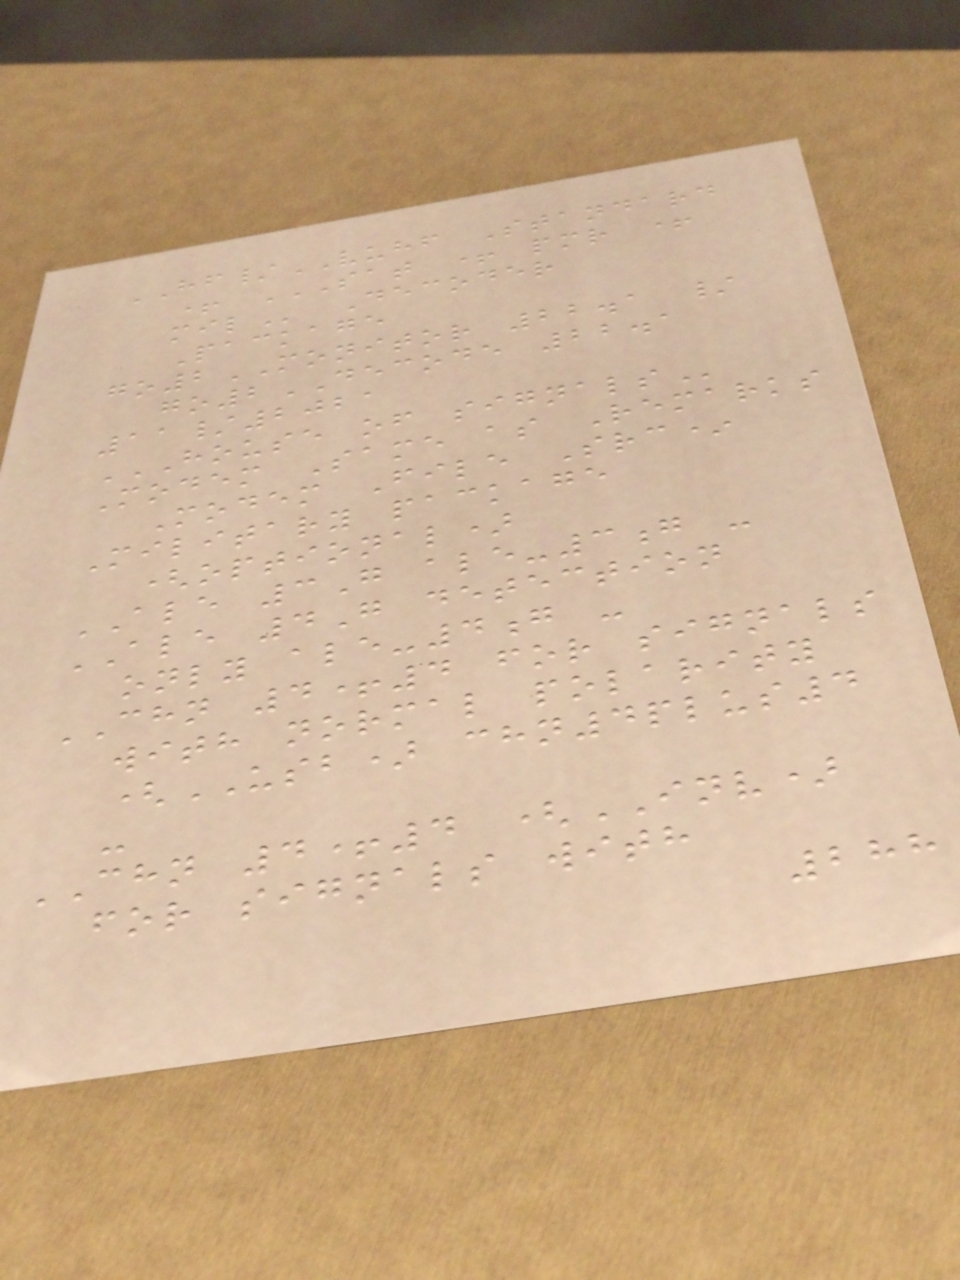HF/VUHF Standard
+ SAT + PMR +
MIL Decoder
Package
go2MONITOR 22.1 /
go2DECODE 22.1
11/2021
HOUSE OF SIGNALS
Modem Same as Remarks
Modem File Src*
Military package
(optional)
ALE 3G ale-3g -
ALE 4G detection
only ale-4g -
CHN 4+4 for signals
with normal polarity
(USB) chn4plus4
-
CHN 4+4 (INV)
for signals with
288
